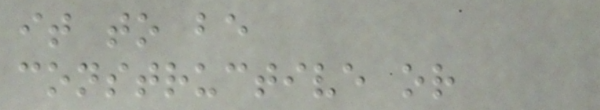it to be
constructive or
